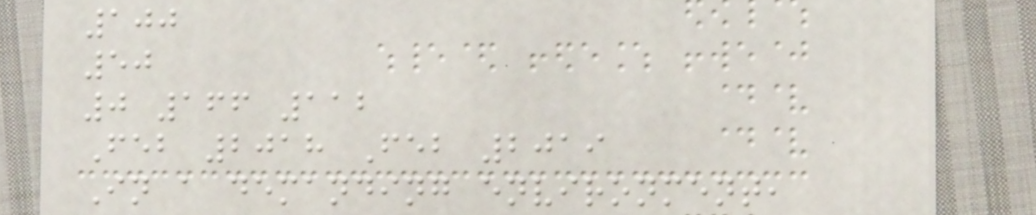100
50
0 166 112
Feb 2018 Feb 2019
In a demanding environment,
